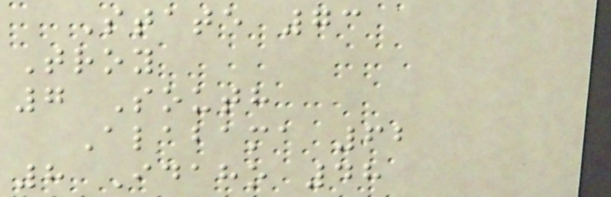State 73
Troy
7 South
Alabama 62
8 Idaho 48
